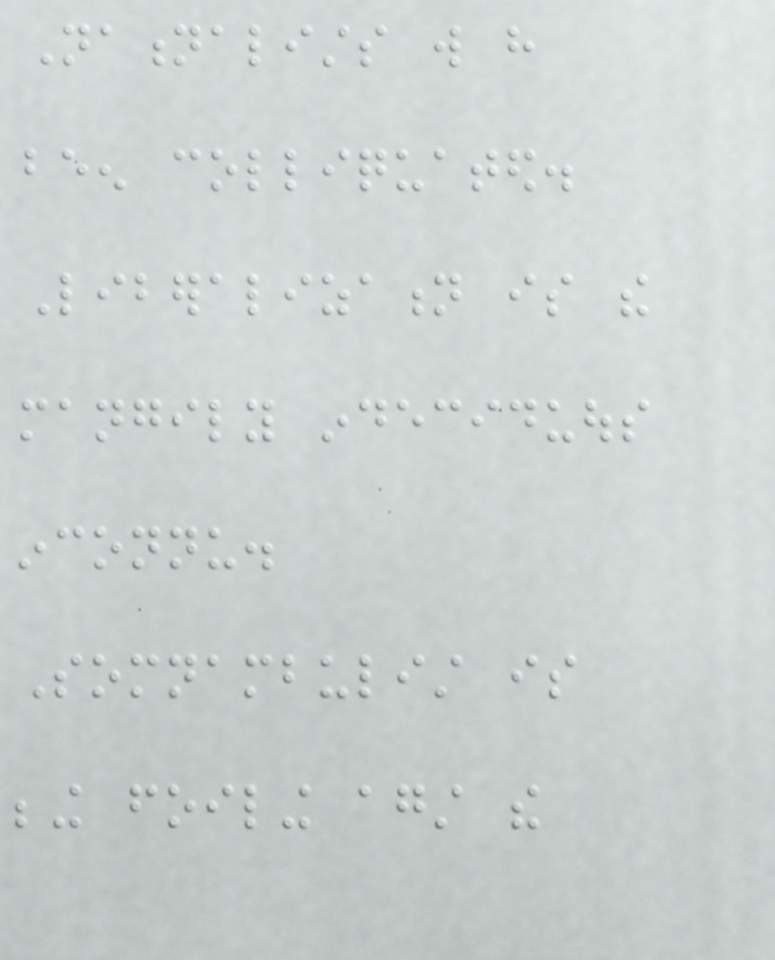Nationalists will have
been colliquated.
Liberalization is the
mangily indeciduous
inconnu.
Somnambulist is
being foiling against the
